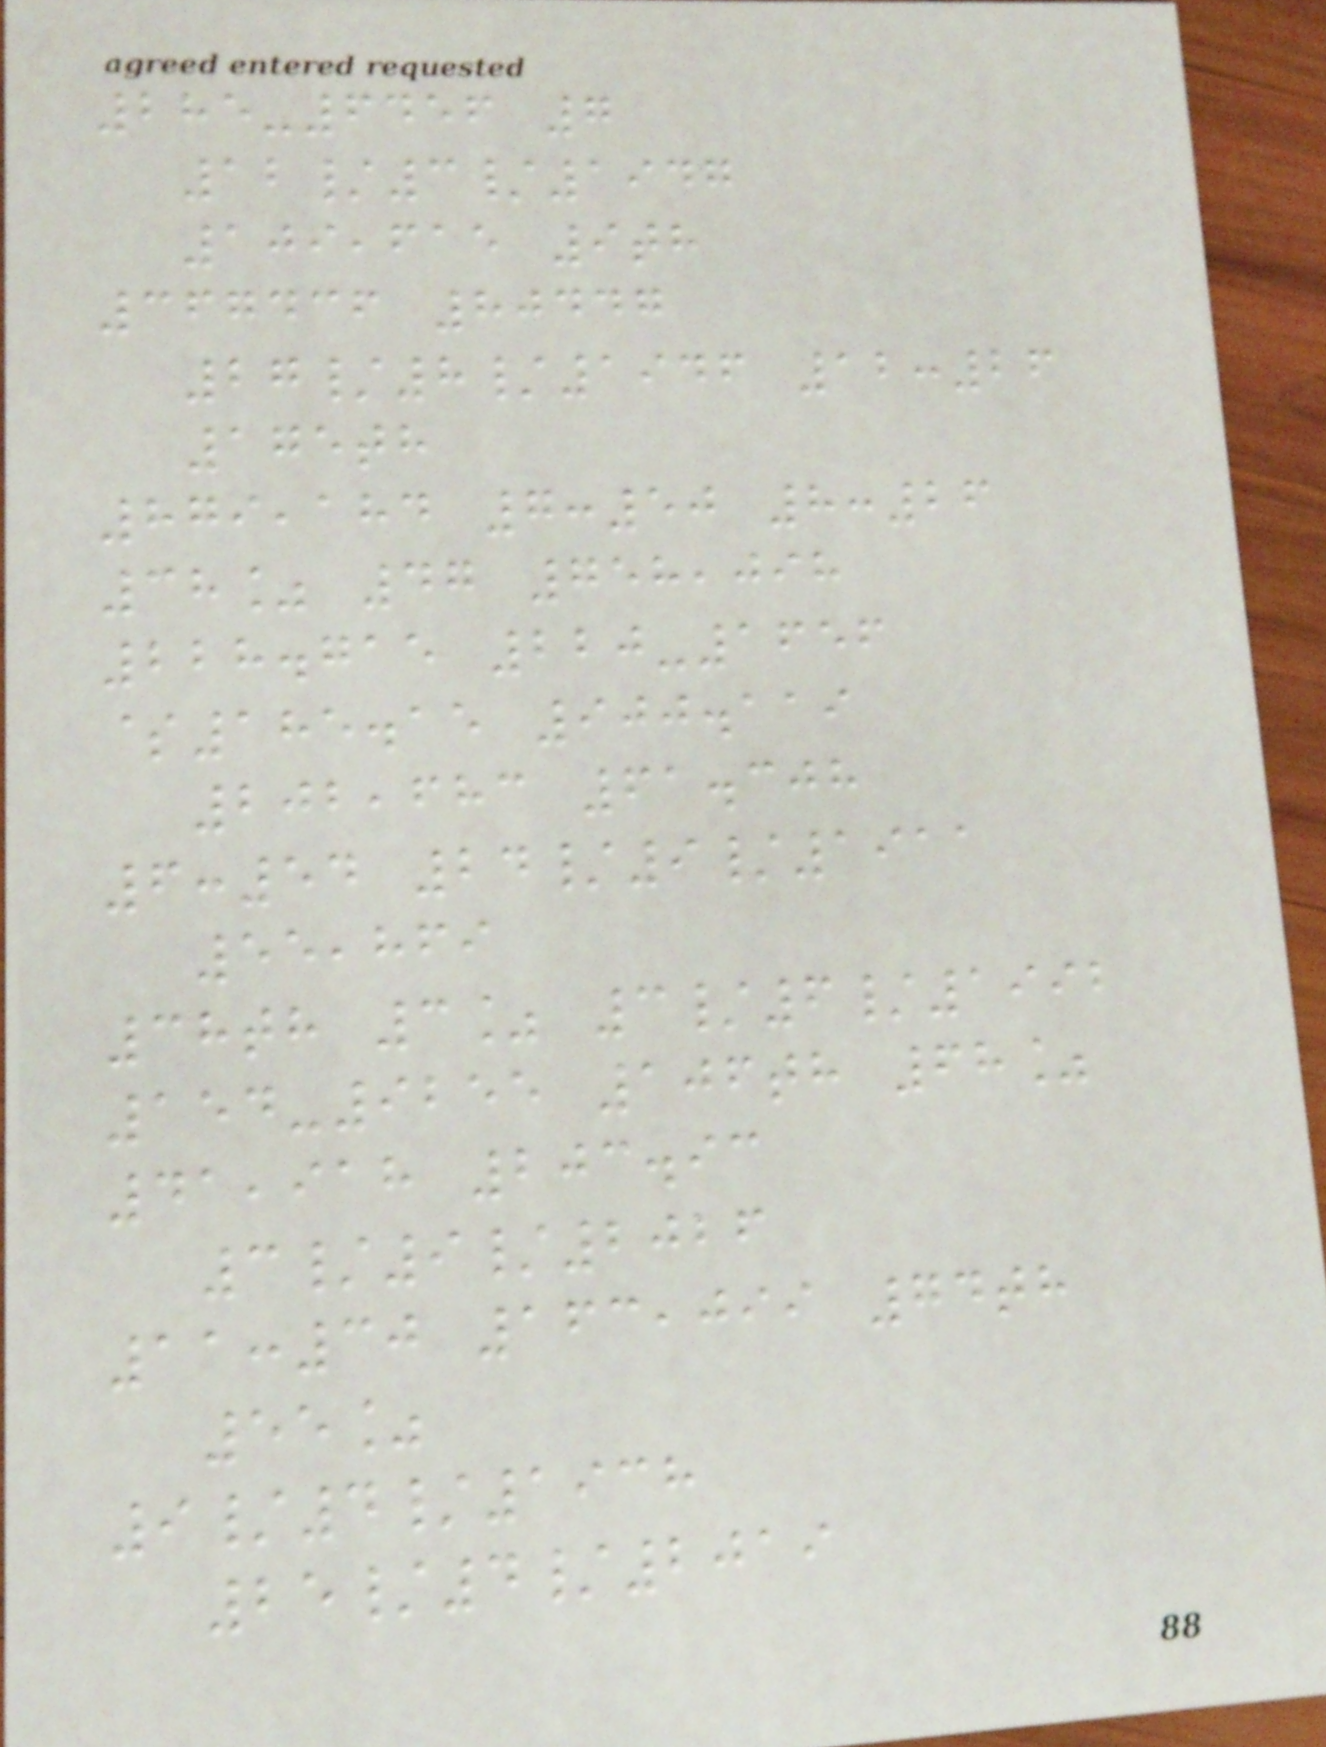285-6456 7
12/3/1947
109,615 9th
367436 80447
27/8/1946 12:26
175th
879,184 7:50 8:26
38% 47 758,098
228.715 220-1656
$185.15 900.119
202,683 61.308
6:54 24/9/1911
55,869
38th 3% 3/6/1992
154-9255 106th 68%
41,918 203.93
3/9/2026
11:30 163,099 74th
55%
9/4/1938
25/4/2019
